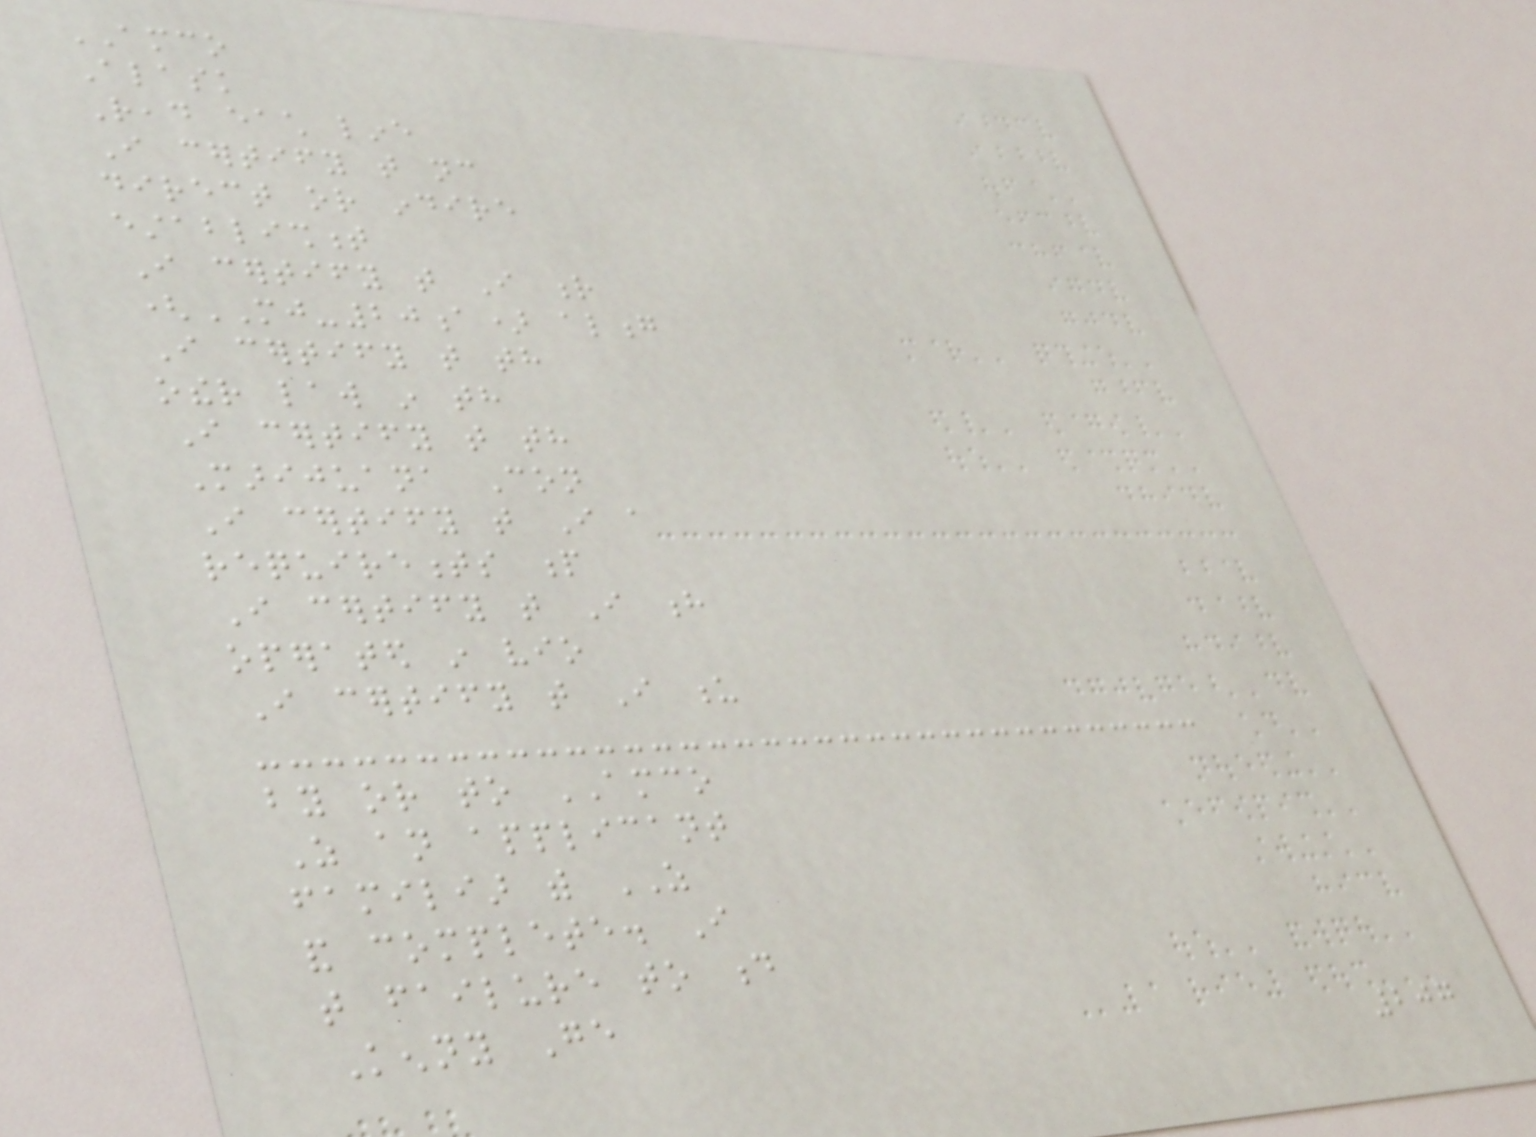AMCO
Alask
Read each line
I certify that nc
direct or indire
establishment
I certify that I r
(MJ-20a) along
I certify that th
other law in th
I certify that th
Marijuana Con
I certify that I a
requirements p
I certify that I h
operated in vio
I certify that I u
by or to AMCO
As an applicant
familiar with AS
and complete. I
that failure to d
Kenny Ge
207
